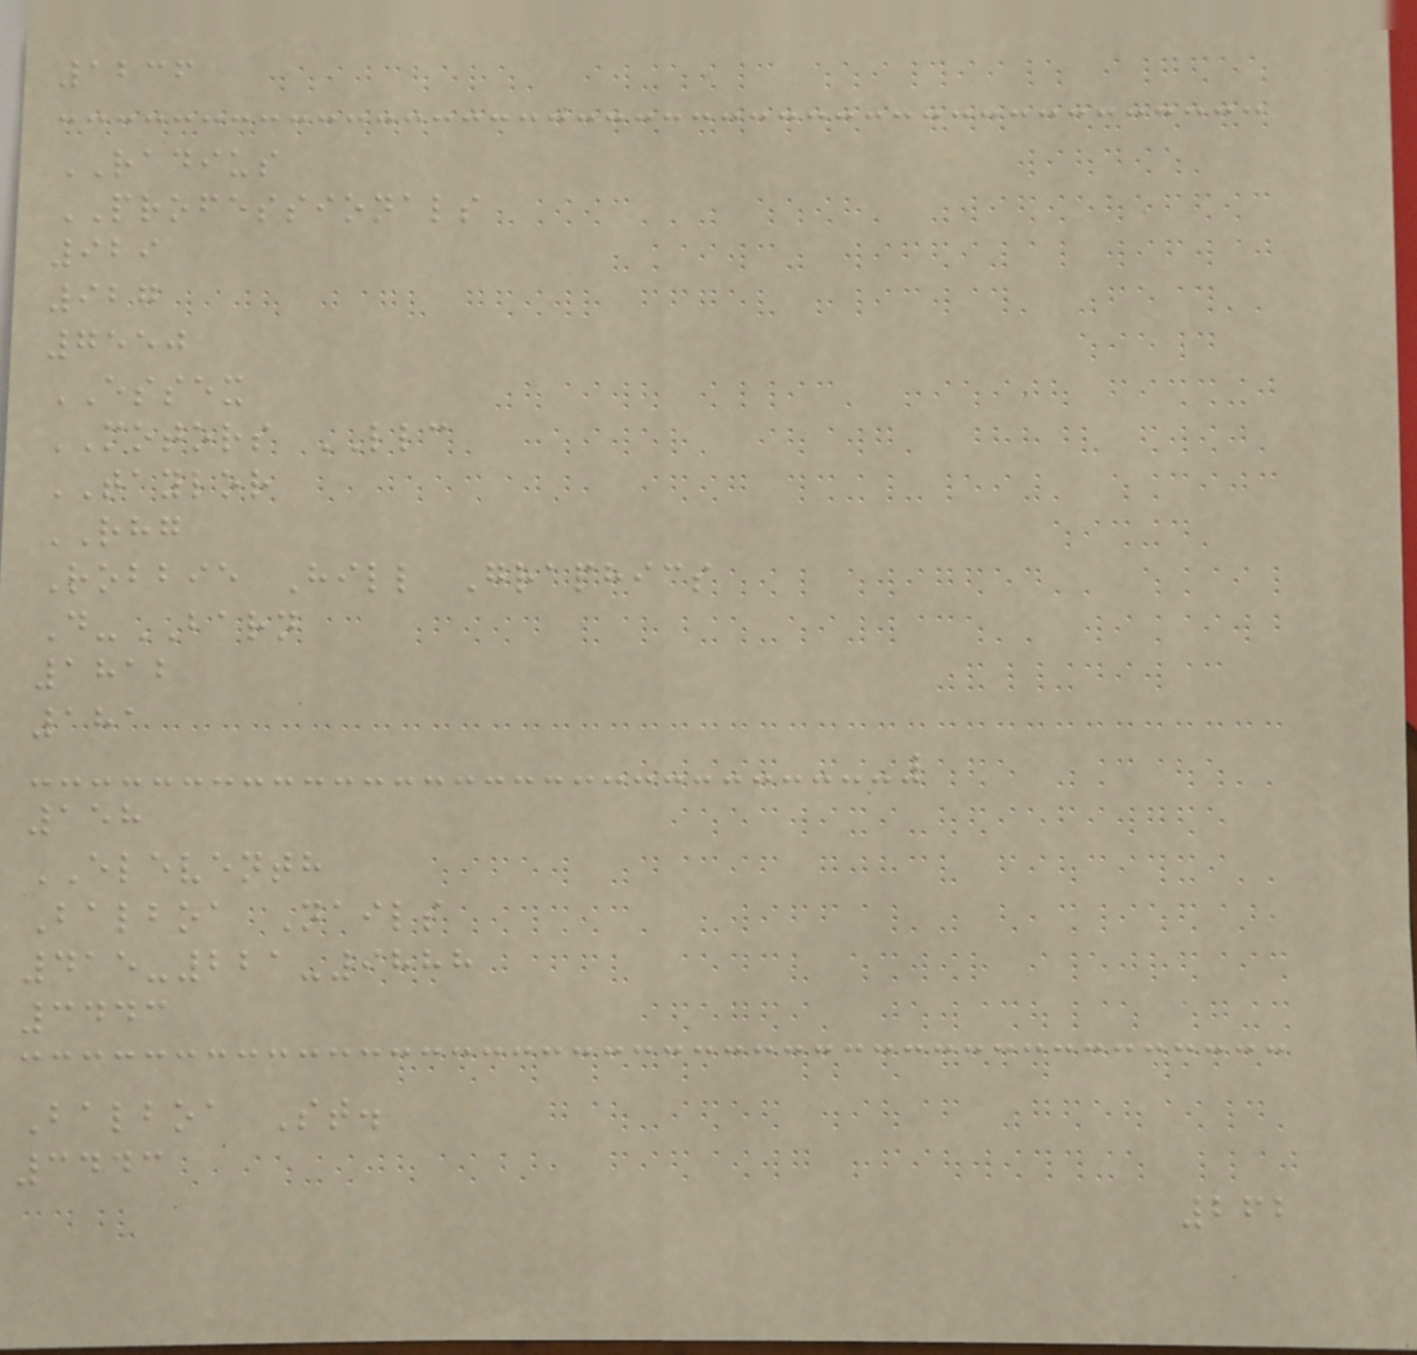1236
RADIUS
PROFESSIONALS
929
927
7550
ESSEX
MOTORS LLC
TAYLOR
RHG
Robbie Hill Graphics
D-BARN
1812
181
158
ELEVENTH
Balboa Nails
415-221-9888
3443
Balboa St.
3443
262
